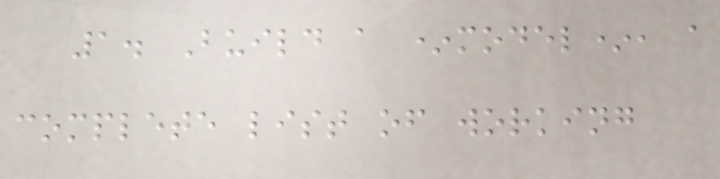1. Build a *model*, a
complete list of working
